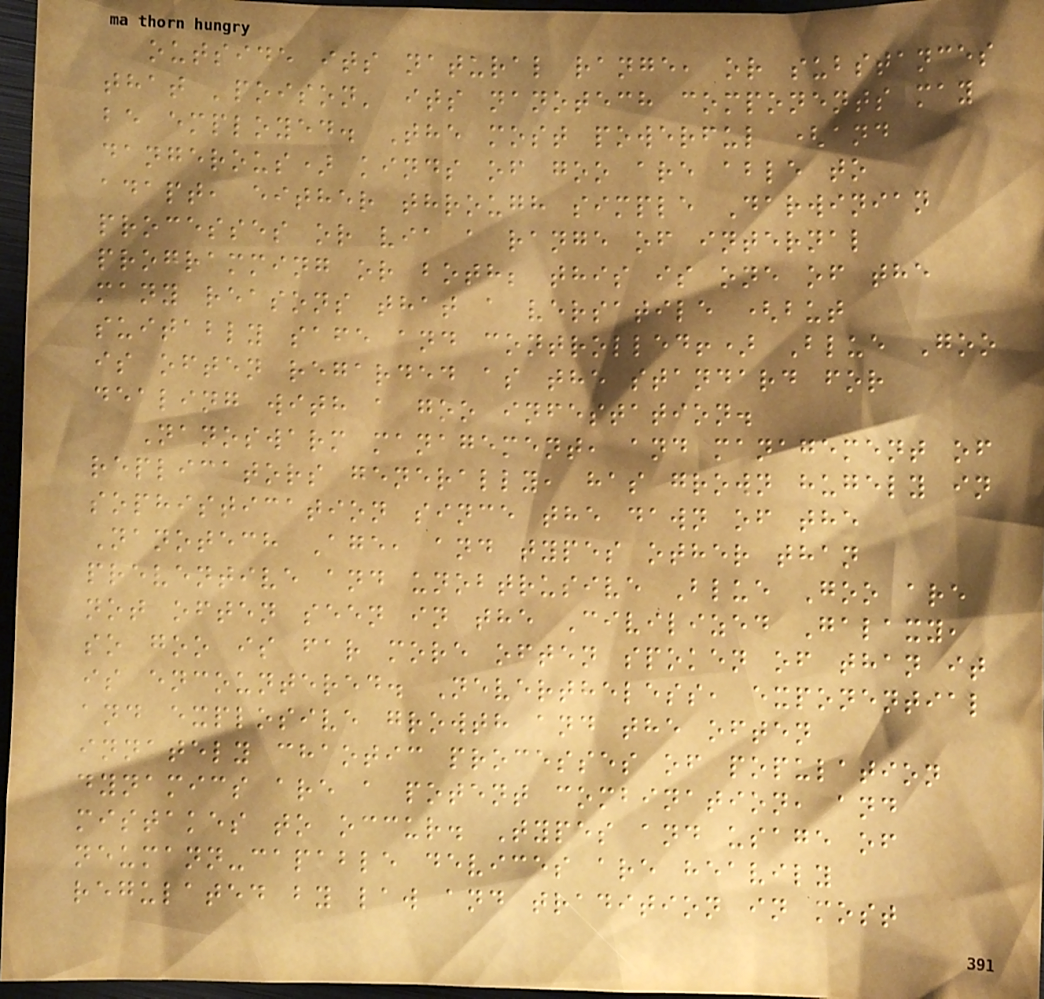outside its natural range, or substances
that 'poison' its nanotech components may
be employed. The most powerful (and
dangerous) kinds of goo are able to
adapt, either through simple Darwinian
processes or via a range of internal
programming or both; this is one of the
many reasons that a versatile (but
suitably safe and controlled!) Blue Goo
is often regarded as the standard for
dealing with a goo infestation.
Nanoswarm management, and management of
replicators generally, has grown hugely in
sophistication since the dawn of the
Nanotech Age, and types other than
preventive and unobtrusive Blue Goo are
not often seen in the Civilized Galaxy,
so goo is far more often spoken of than it
is encountered. Nevertheless, exponential
and explosive growth and the often
innately chaotic processes of population
dynamics are a potent combination, and
mistakes to occur. Types and usage of
neumann-capable devices are heavily
regulated by law and tradition in most
